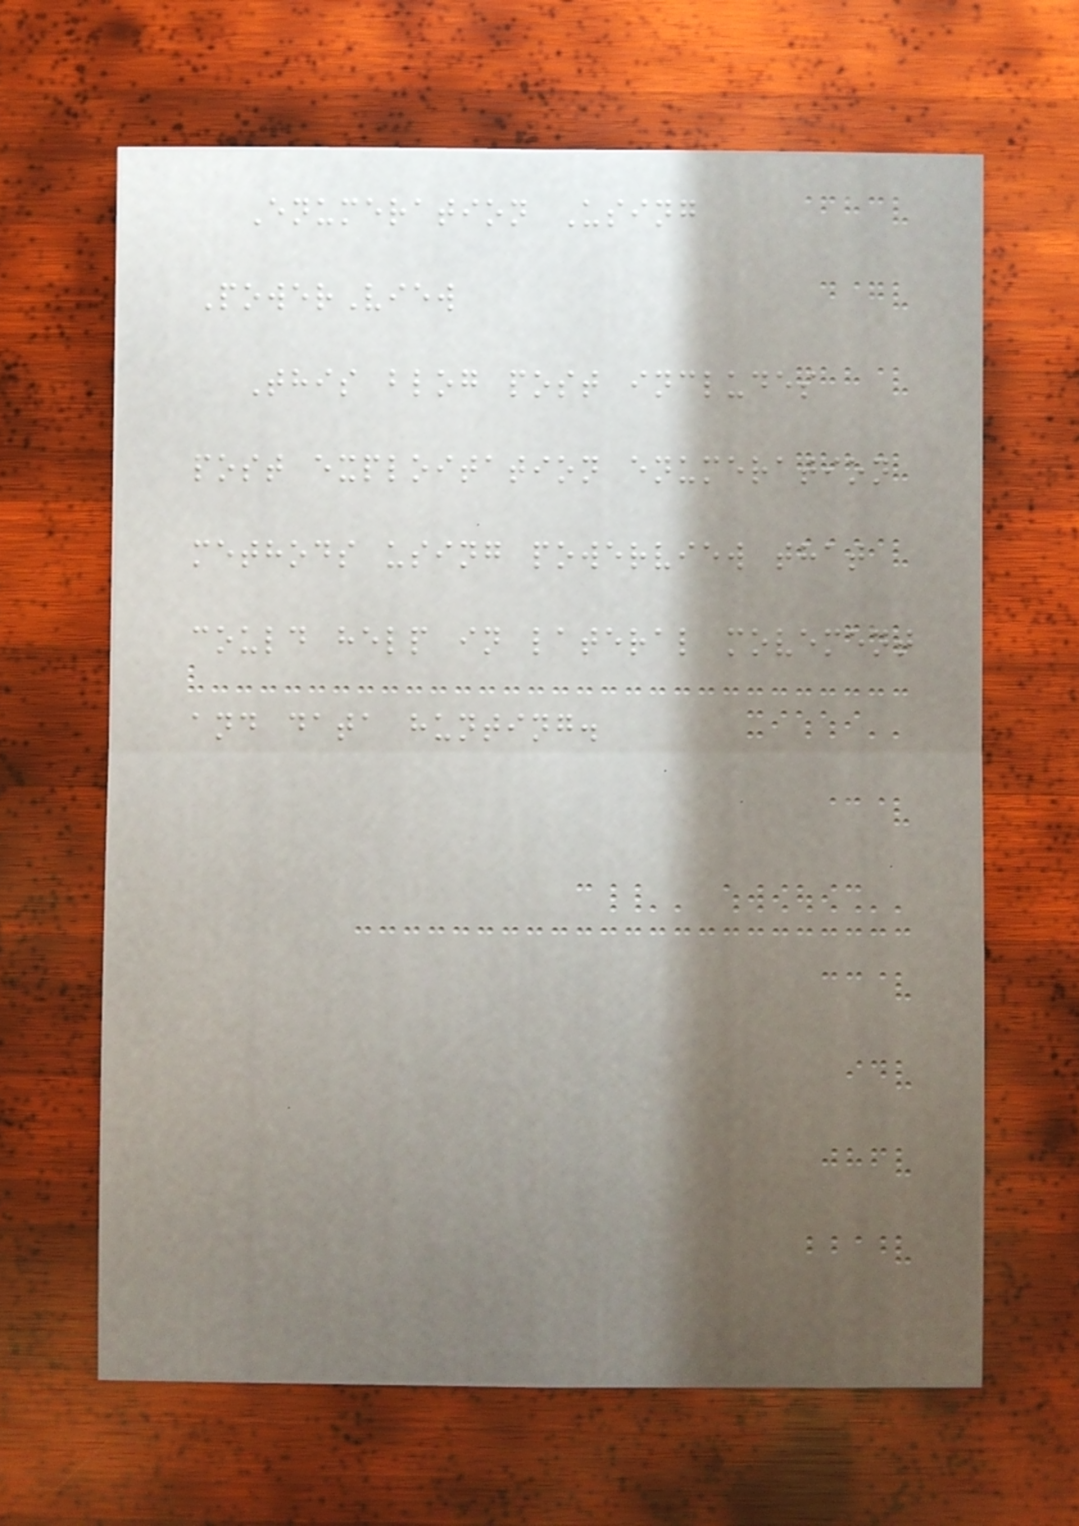Enumeration Using
PowerView
This blog post includes
post exploitation enumeration
methods using powerview that
could help in lateral movement
and data hunting.
